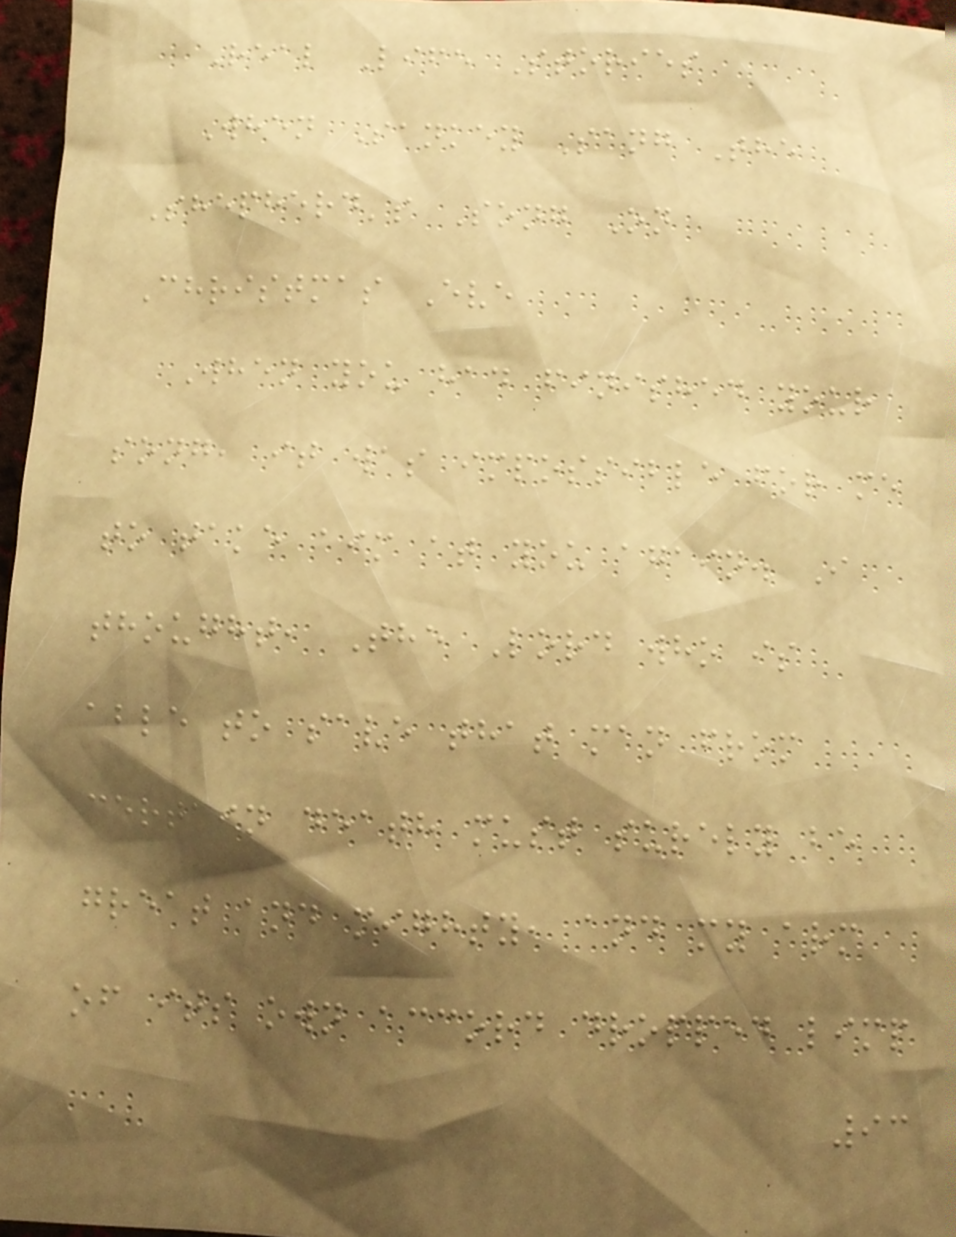Real Life Stories
When Sankey Sang The
Shepherd's Song On
Christmas Eve
When you had finished your
song, it was impossible for me
to take aim at you again. I
thought, The Lord who is
able to save that man from
certain death must surely be
great and mighty, and my arm
of its own accord dropped limp
93
